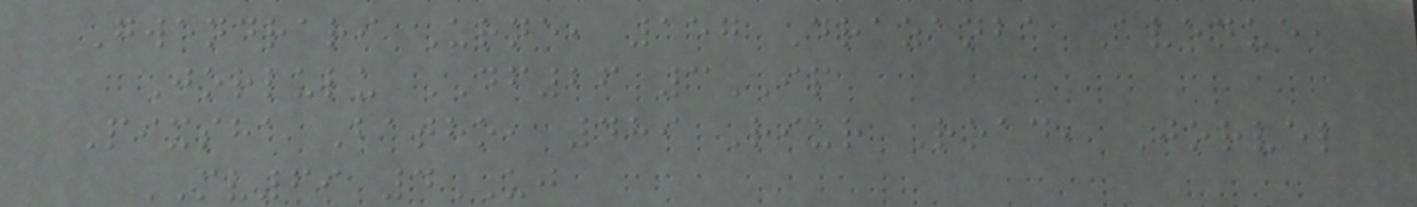Gwendrari Urne, 157 Drazanba Avenue,
Jorlulu DF26 3IP
Pixsha Batho, 489 Riur Road, Jorvel
MV69 4UJ
